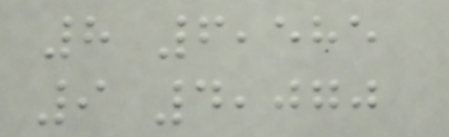8 6,585
9 4,070
